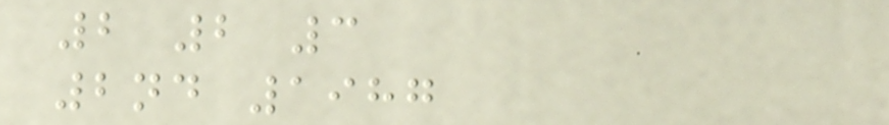2 2 3
2nd 1987
